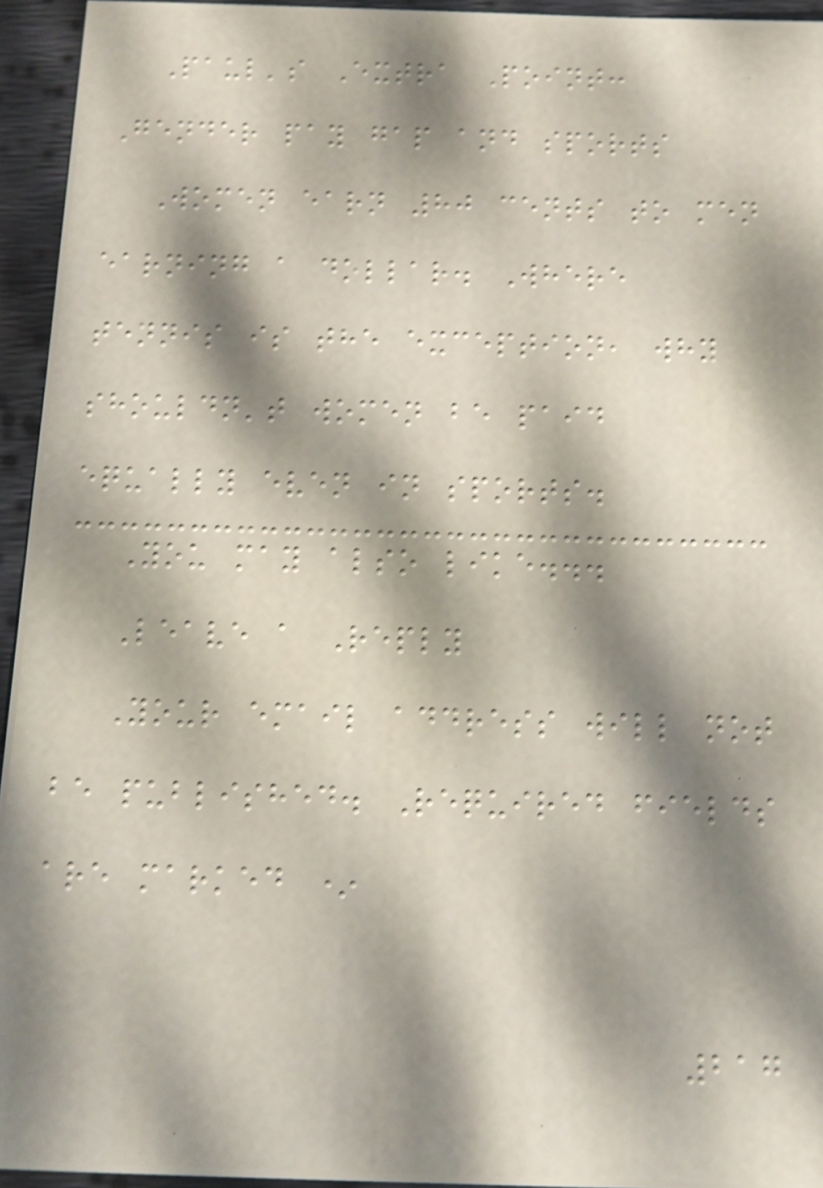Paul's Extra Point:
Gender pay gap and sports
Women earn 80 cents to men
earning a dollar. Where
tennis is the exception, why
shouldn't women be paid
equally even in sports.
You may also like...
Leave a Reply
Your email address will not
be published. Required fields
are marked *
217
